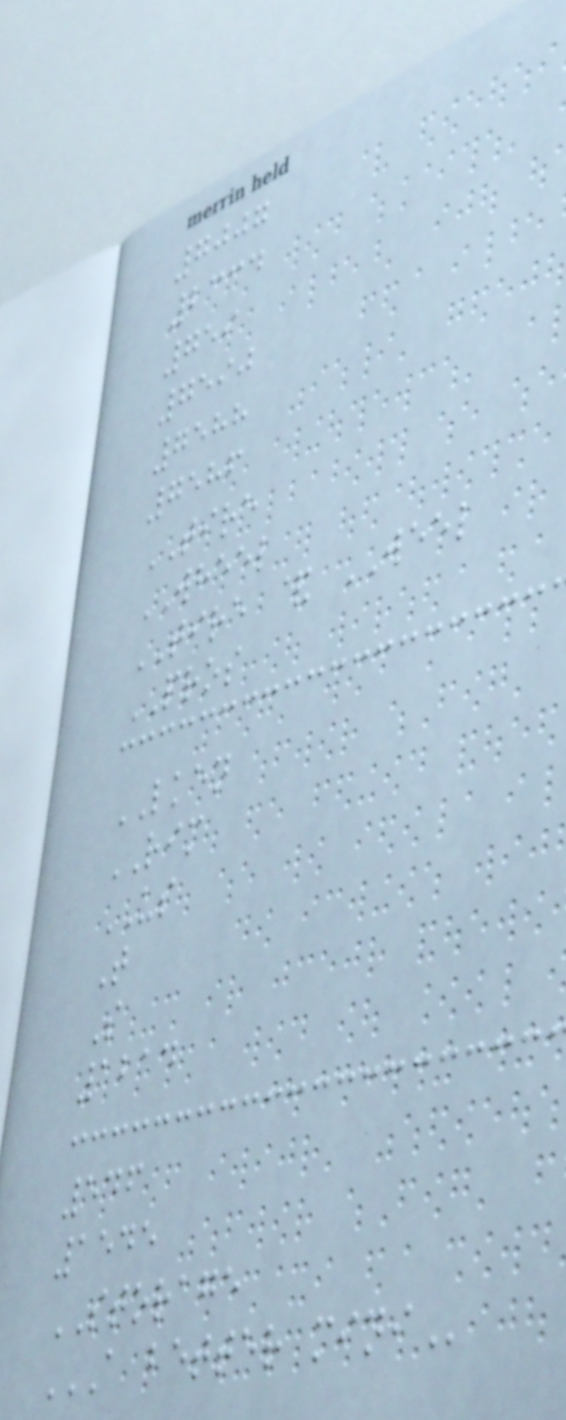7007
2334
759
7590
7588
7586
TIRE
WHEEL
TIRE & WEEL
PROS
LKEN
RIM
US
T
S
1214
546
1545
STORAGE
A BETTER MINI
